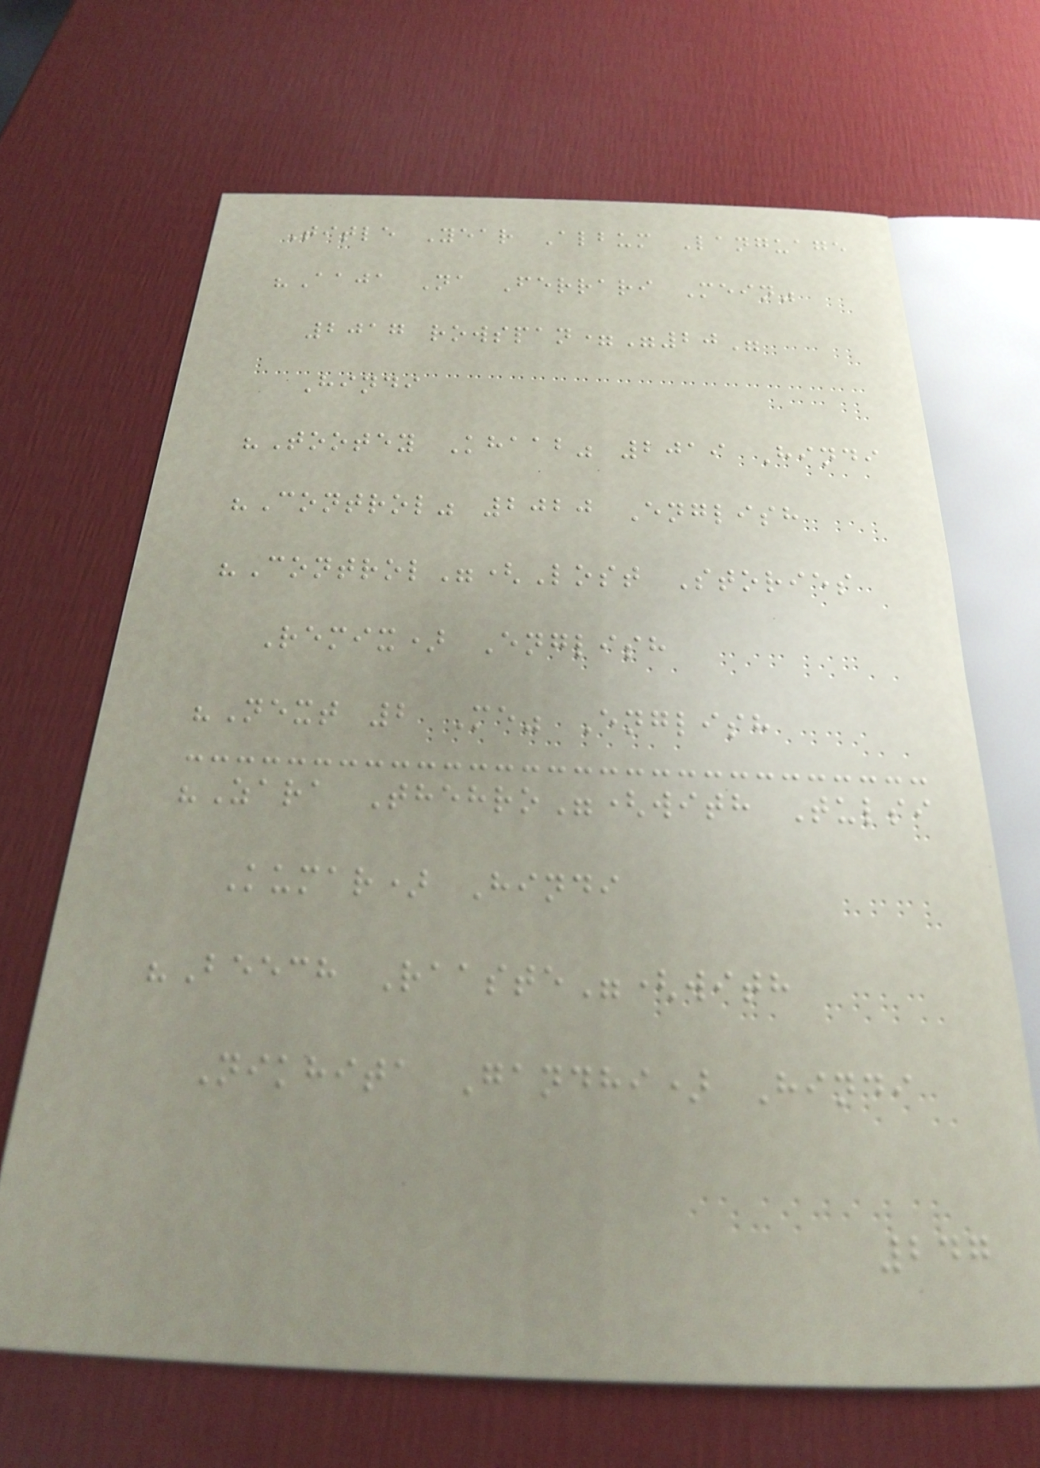Title Year Album Language
"Aaja Na Ferrari Mein"
2017 rowspan="20"
Hindi
"Tootey Khaab" 2019 Hindi
"Control" 2020 English
"Control"(Lost Stories
Remix) English
"Next 2 Me" English
"Zara Thehro"(with Tulsi
Kumar) Hindi
"Beech Raaste"(with
Nikhita Gandhi) Hindi
247
